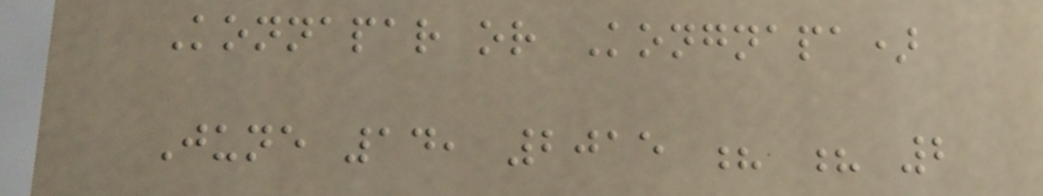Konnapar or Kongnapa)
June 14, 2015 ? ? 2
